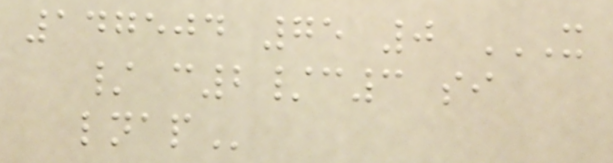147504 75 0 X
/ C2/C3 SI
LNAP
